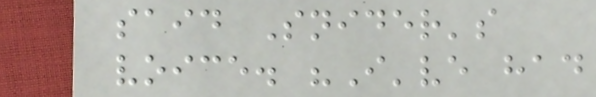said Snider's
voice. "I've had
